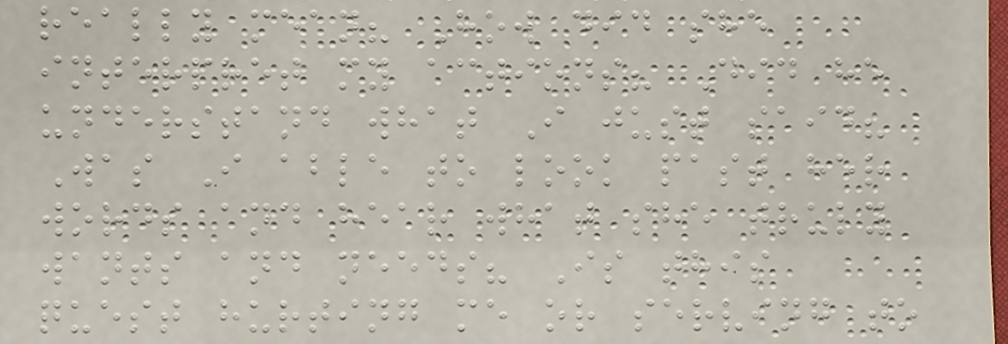really mean? How did she
interpret my actions? Did he
understand what I just said?
Was I able to look past her
words and hear what she truly
wants and needs? Is this
quest hurting me or serving to
